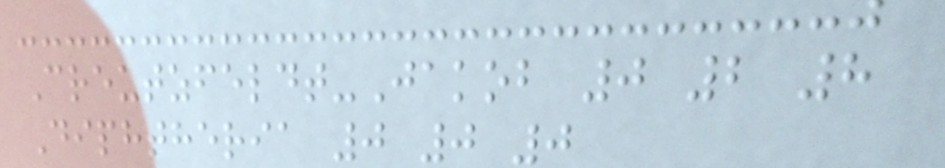Creutzfeldt-Jakob 0 2 8
Diphtheria 0 0 0
